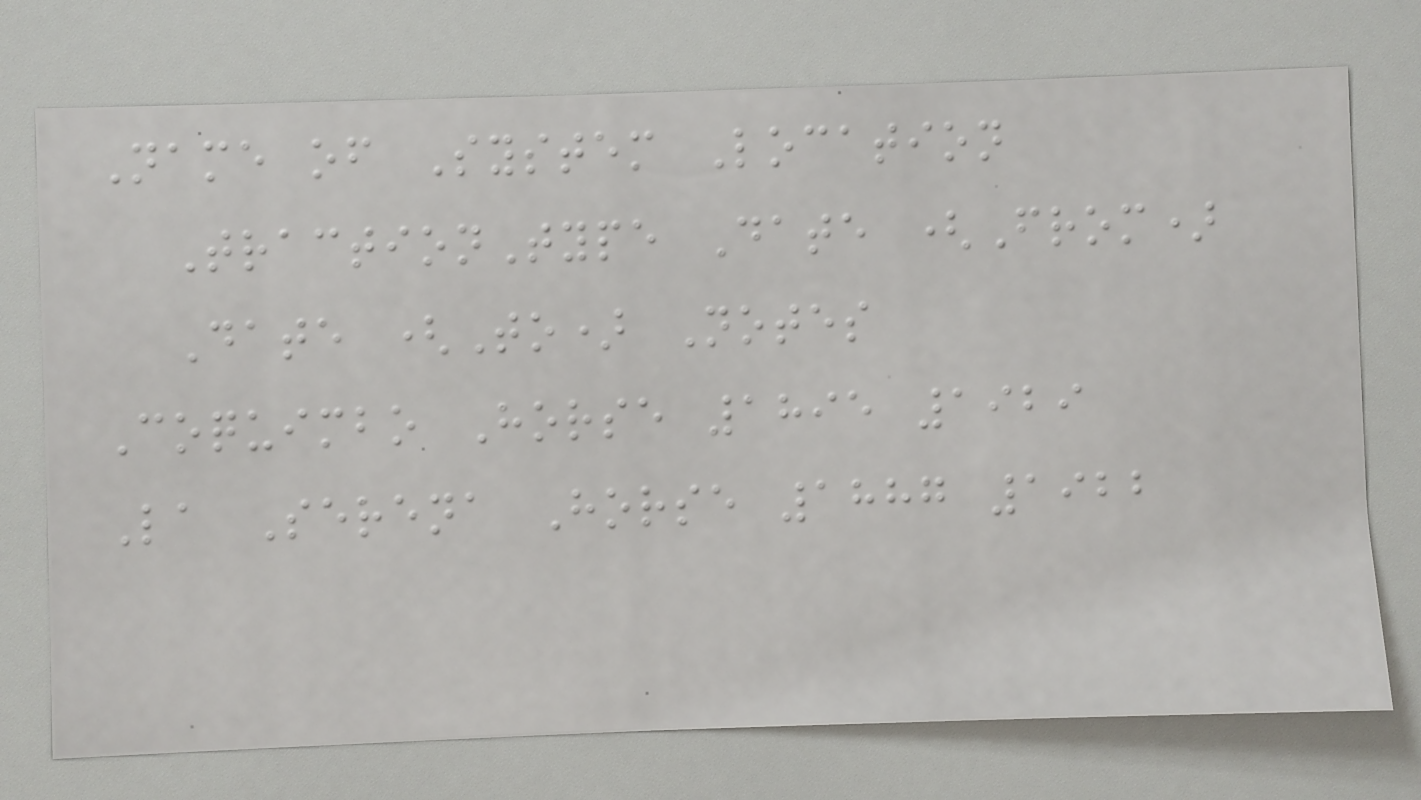Name of System Location
TractionType Date (From)
Date (To) Notes
Coquimbo Horse 1895 1929
La Serena Horse 1887 1922
